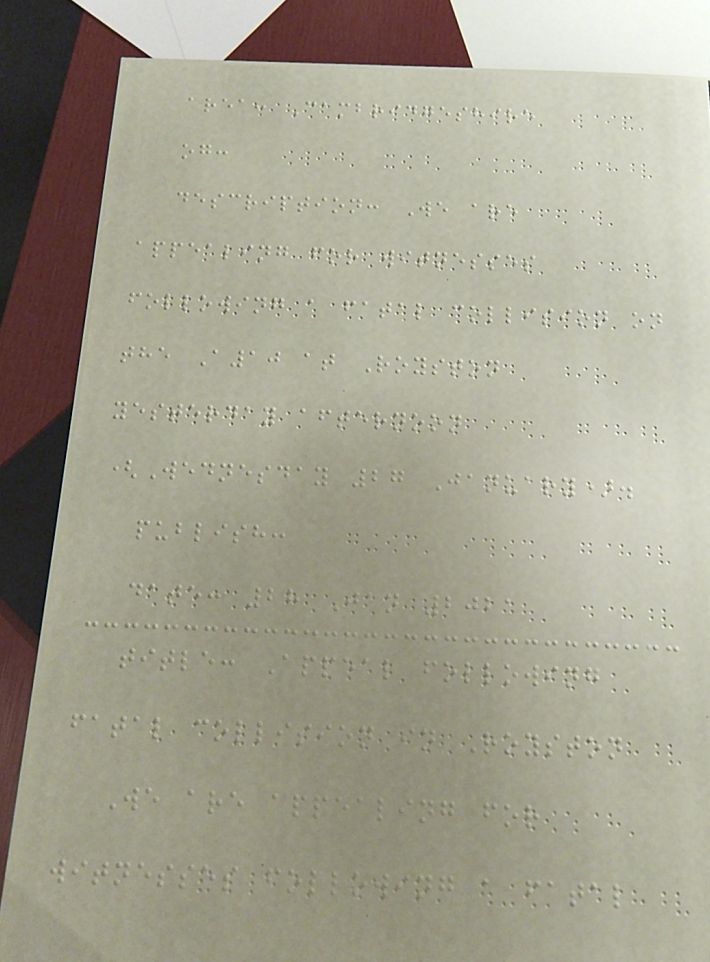area: Cambridgeshire
og:
description: We are
appealing for witnesses
following a fatal collision on
the A10 at Royston
yesterday afternoon
(Wednesday 27 January).
publish:
date: 28 Jan 2021
title: Appeal following
fatal collision in Royston
We are appealing for
witnesses following a fatal
